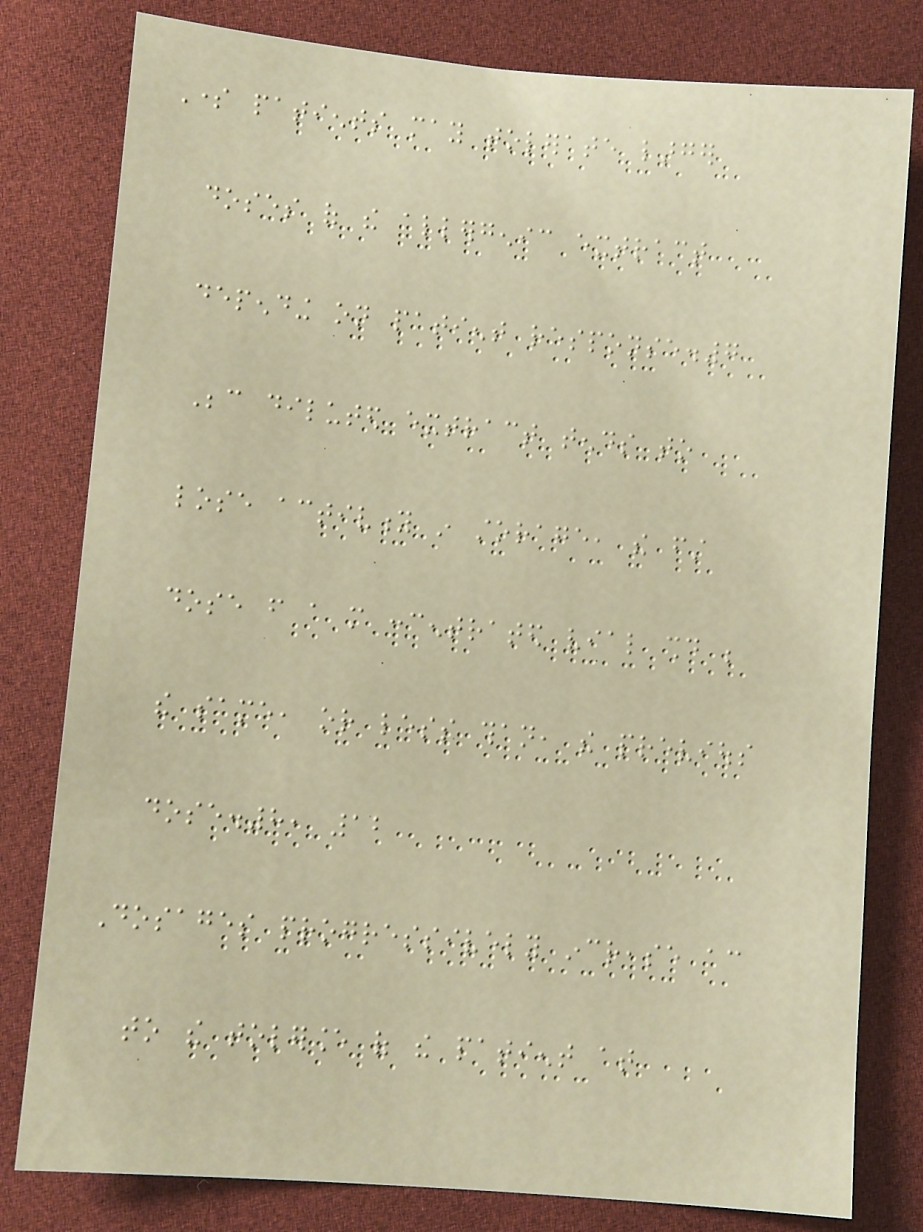Some patients may tolerate larger
doses of the allergenic extract
depending on patient response.7
Because diluted extract tends to
lose activity in storage, the first
dose from a more concentrated vial should be
the same, or less than, the previous
dose.8, 12
Dosages progressively increase according
to the tolerance of the patient at
